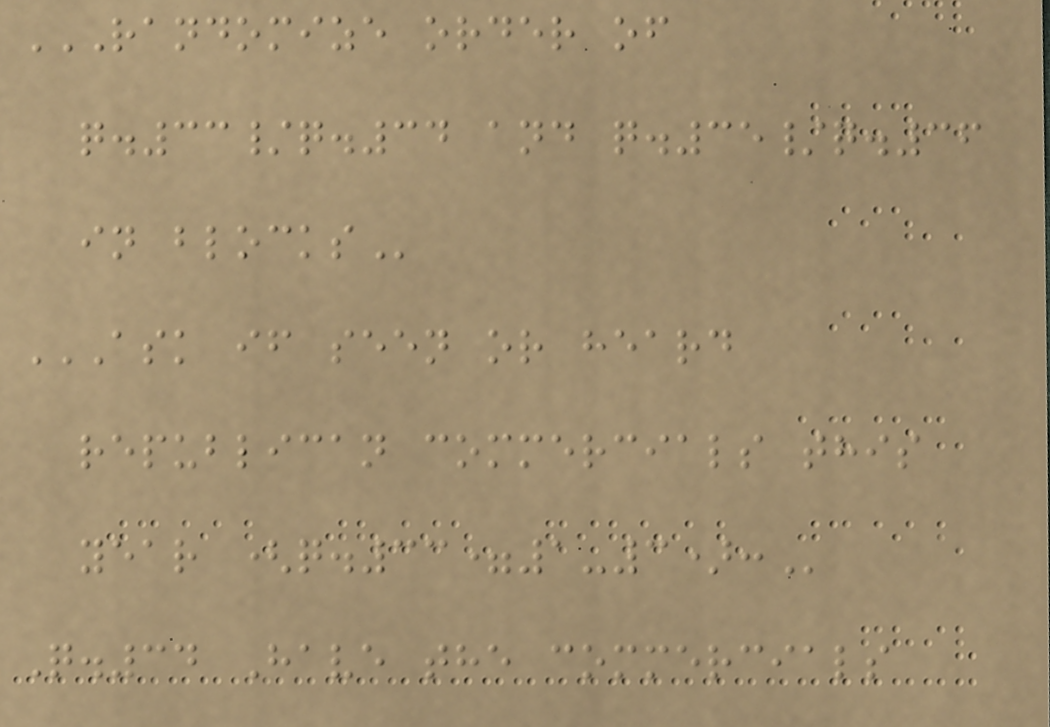RANDOMIZE ORDER OF
Q.33/Q.34 AND Q.35/Q.36
IN BLOCKS
ASK IF SEEN OR HEARD
REPUBLICAN COMMERCIALS THIS
YEAR (Q.33=1-3):
Q.34 Have the commercials
